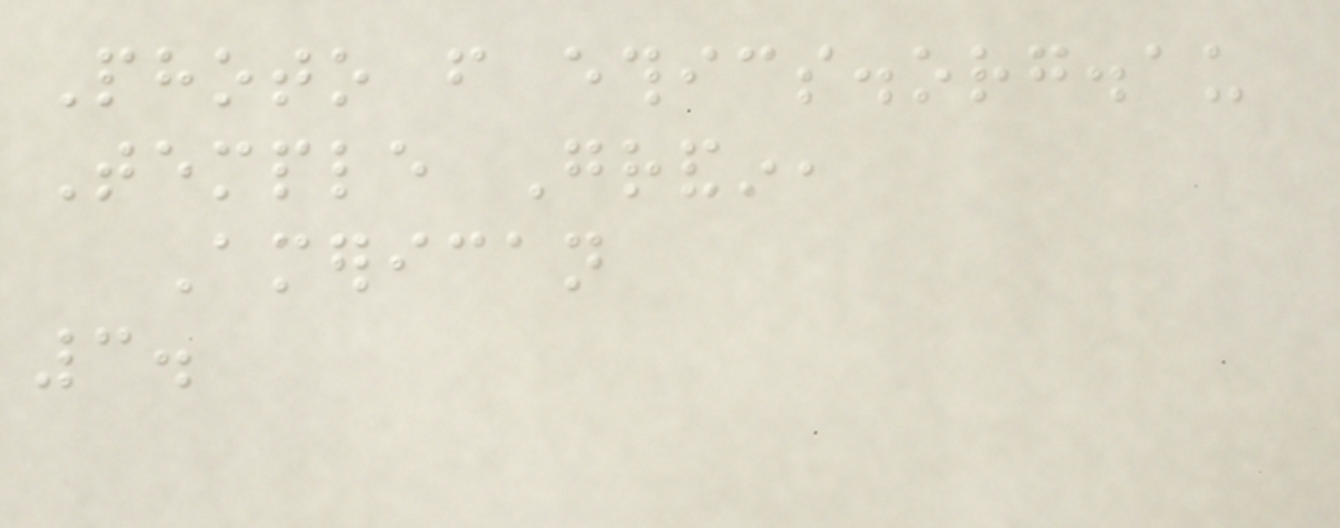Photo from ethics.org.au
Temple Grandin,
American
3.
